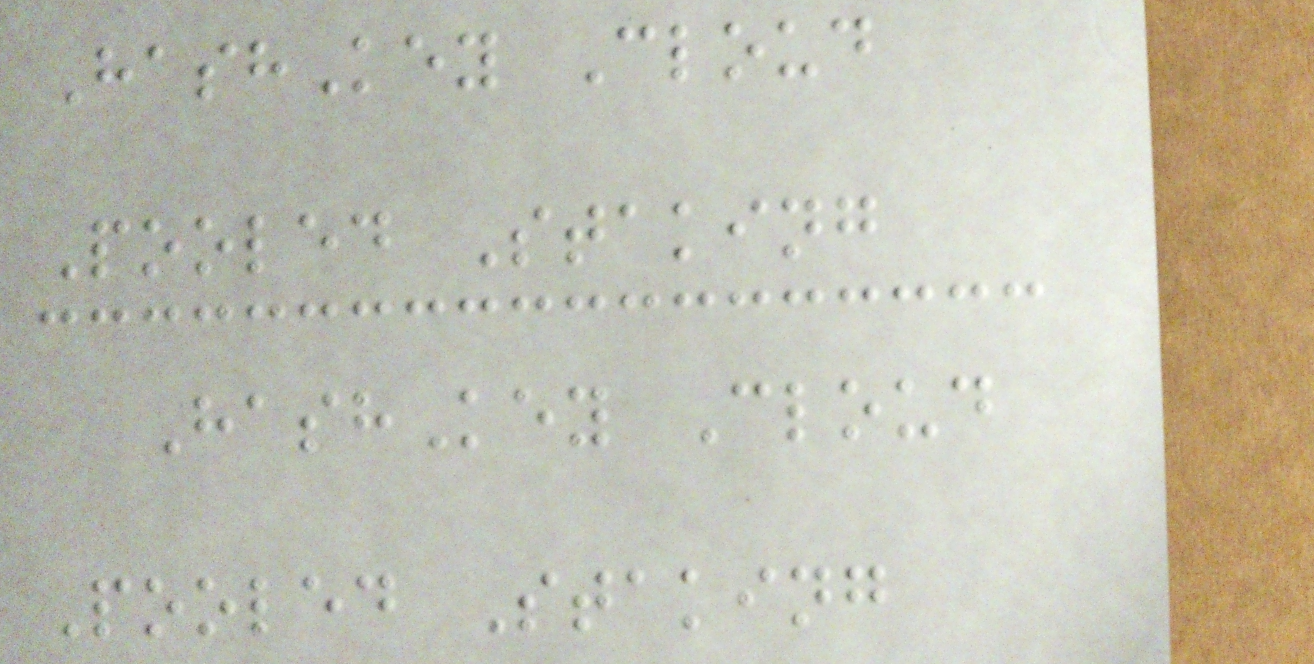HashKey Cloud
Pooled Staking
HashKey Cloud
Pooled Staking
